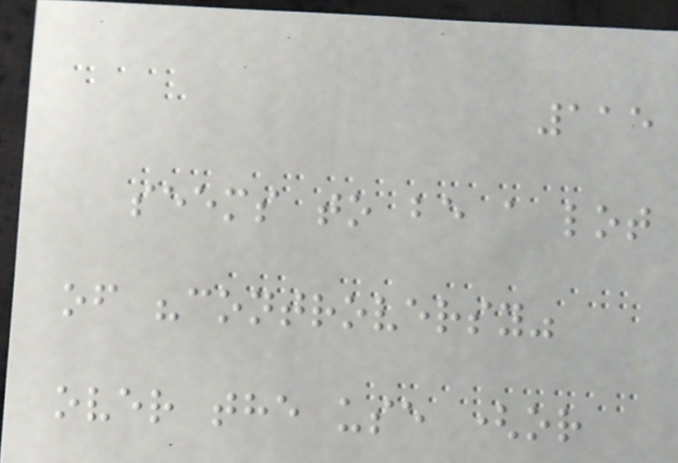115
seems to be a lot
of "controversy"
over the use (or
